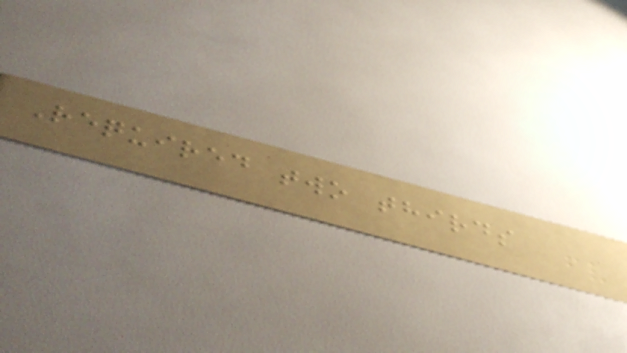Required two thirds
